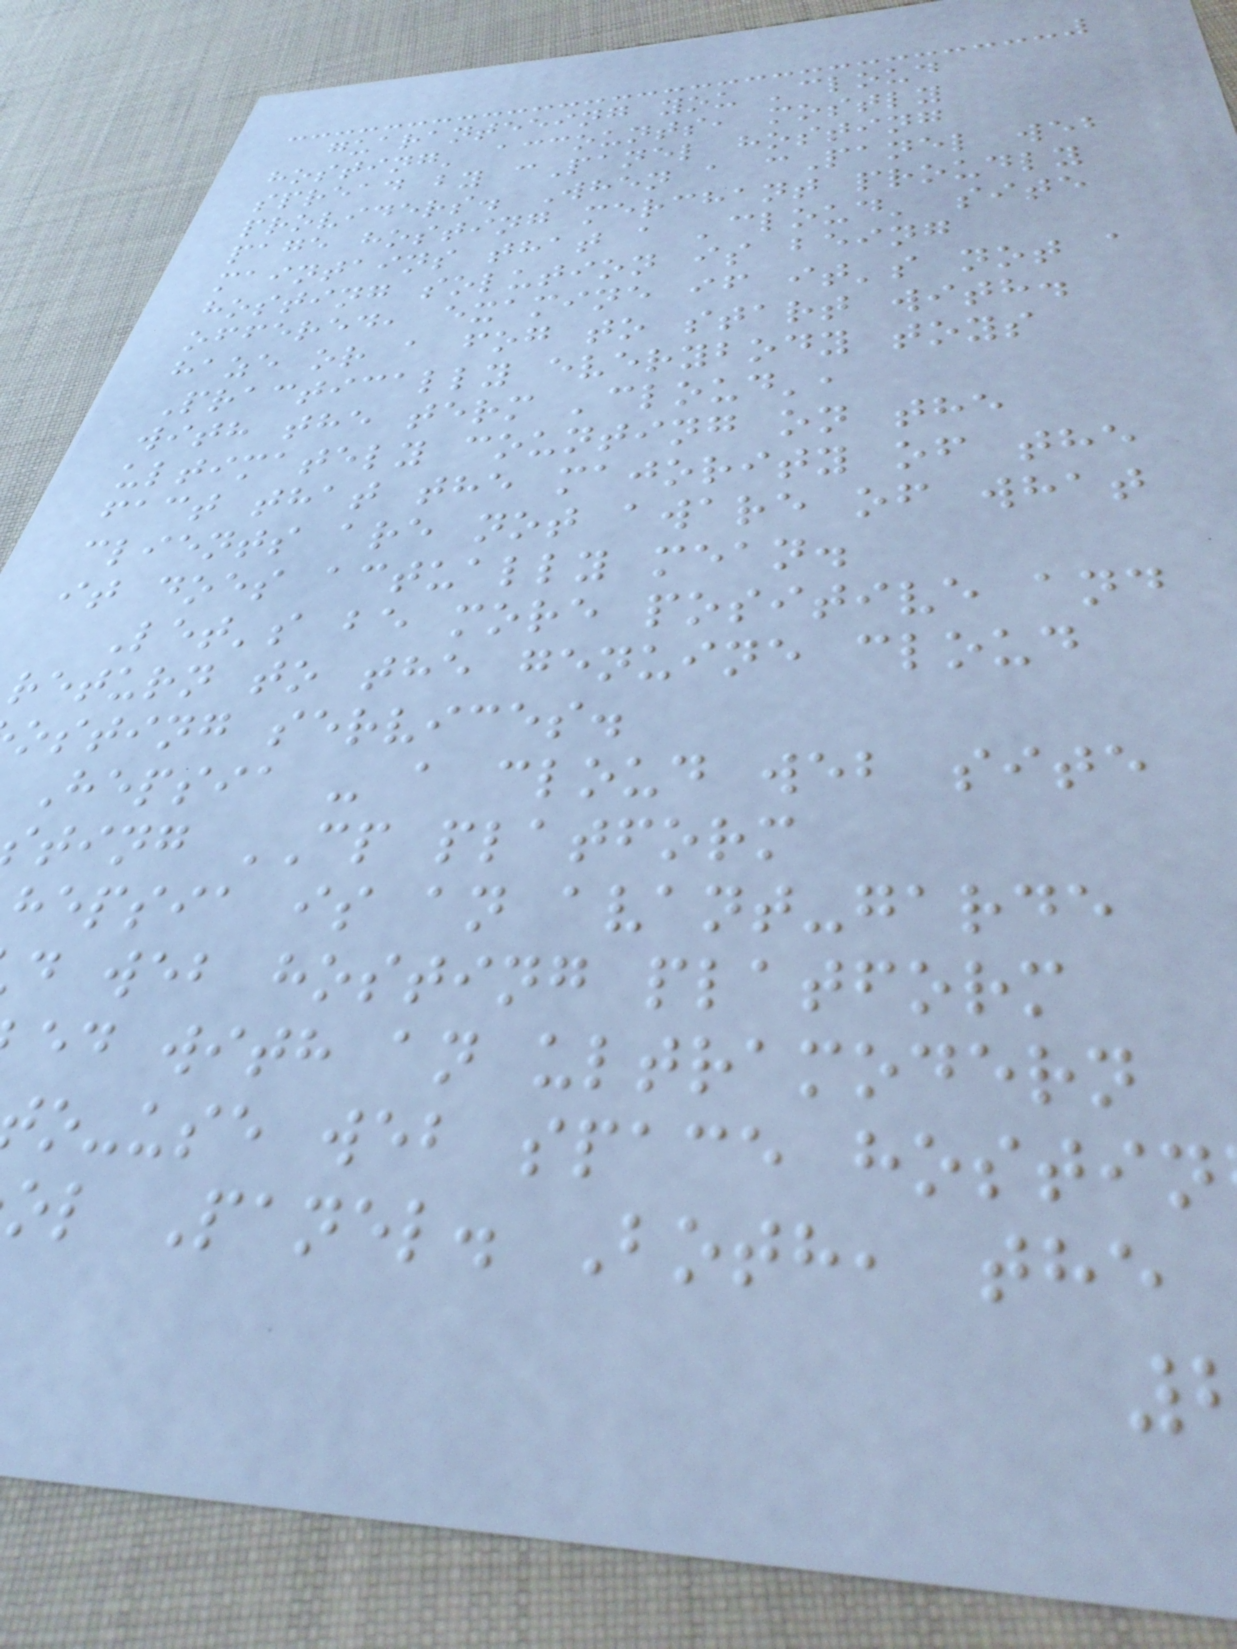guaranteeing you 'cloud
hosting' accounts, mostly
spread by cPanel hosting
providers. When a cPanel web
page hosting merchant proudly
maintains that a 'cloud' site
hosting solution is being
offered, examine if it's not a
haze or a fog to start with.
Practically everybody toys
with the term 'cloud',
ultimately counting on the
fact that the majority of the
clients are not aware of what
it does actually mean.
Let's be more positive and
return to the genuine cloud
osting services.
Hepsia - a cloud web site
ting CP platform
hepsia is an avant-garde
d web hosting platform
ed with an ultramodern
o-use web space hostin
ol Panel. Both, the
